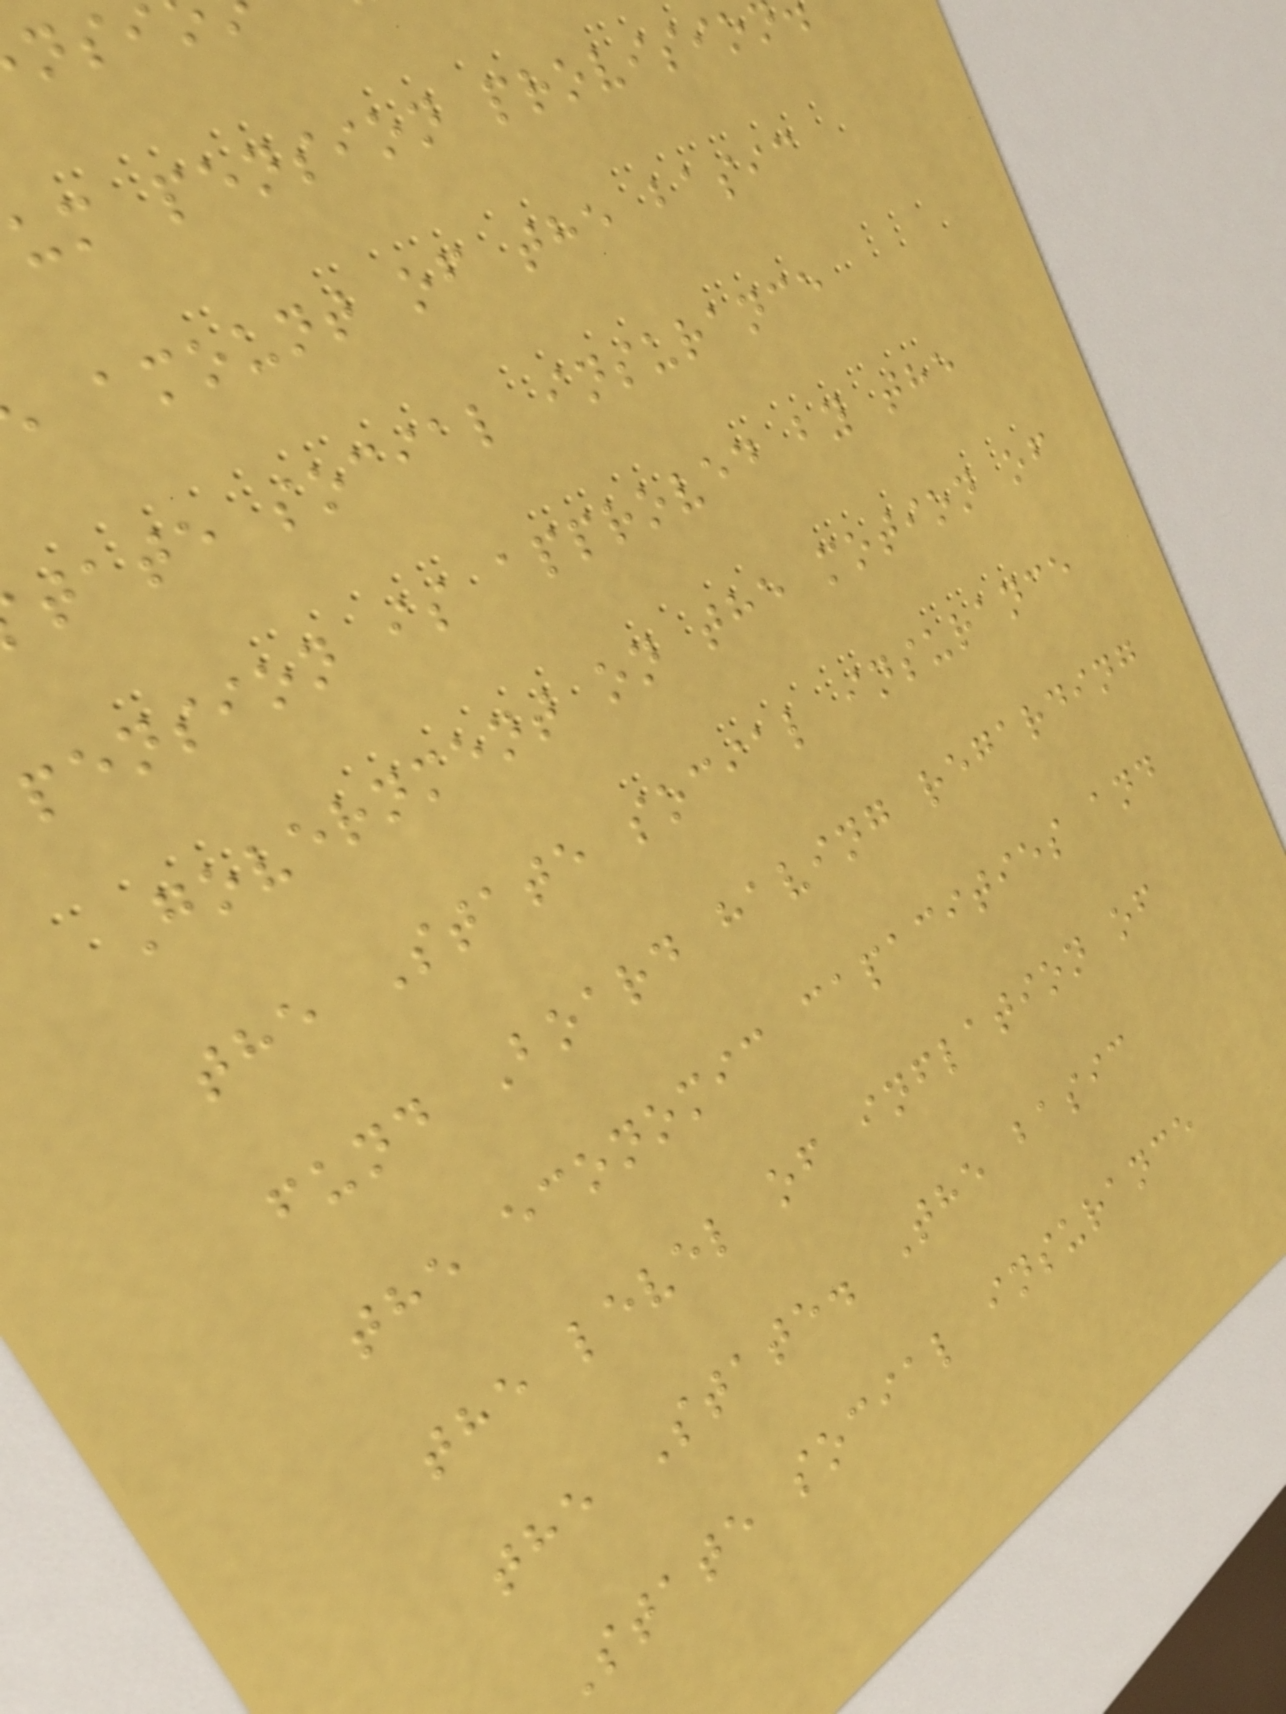um pension provisio
amount of the basic
tate social insurance
pension is approved by the
Government on the motion of
the State social insurance
fund Board having regarding
the economic capacities and
the level of inflation of
the State. The basic
State social insurance
